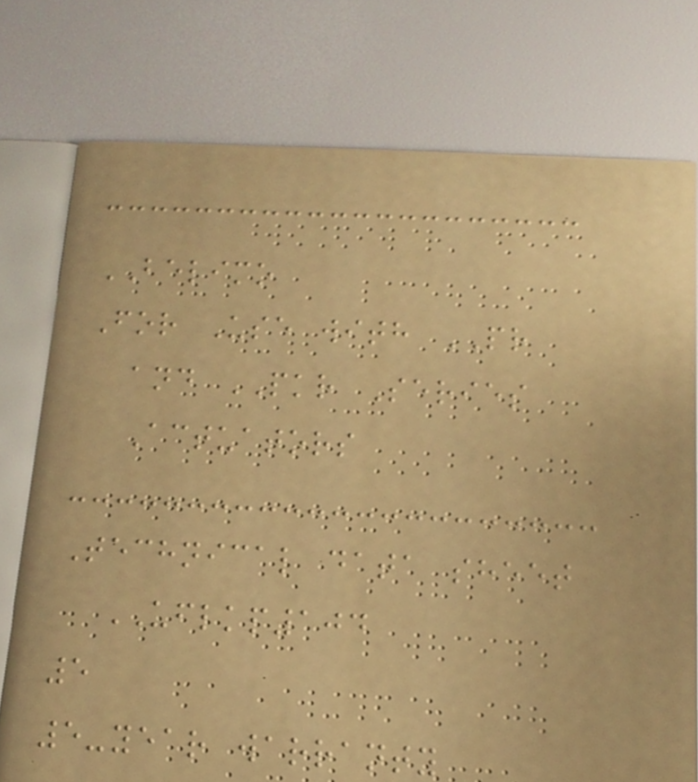BELIMO
For Use with PR
and PKR Series
Actuators
Technical data sheet
UFLKP104
5
5-year warranty
